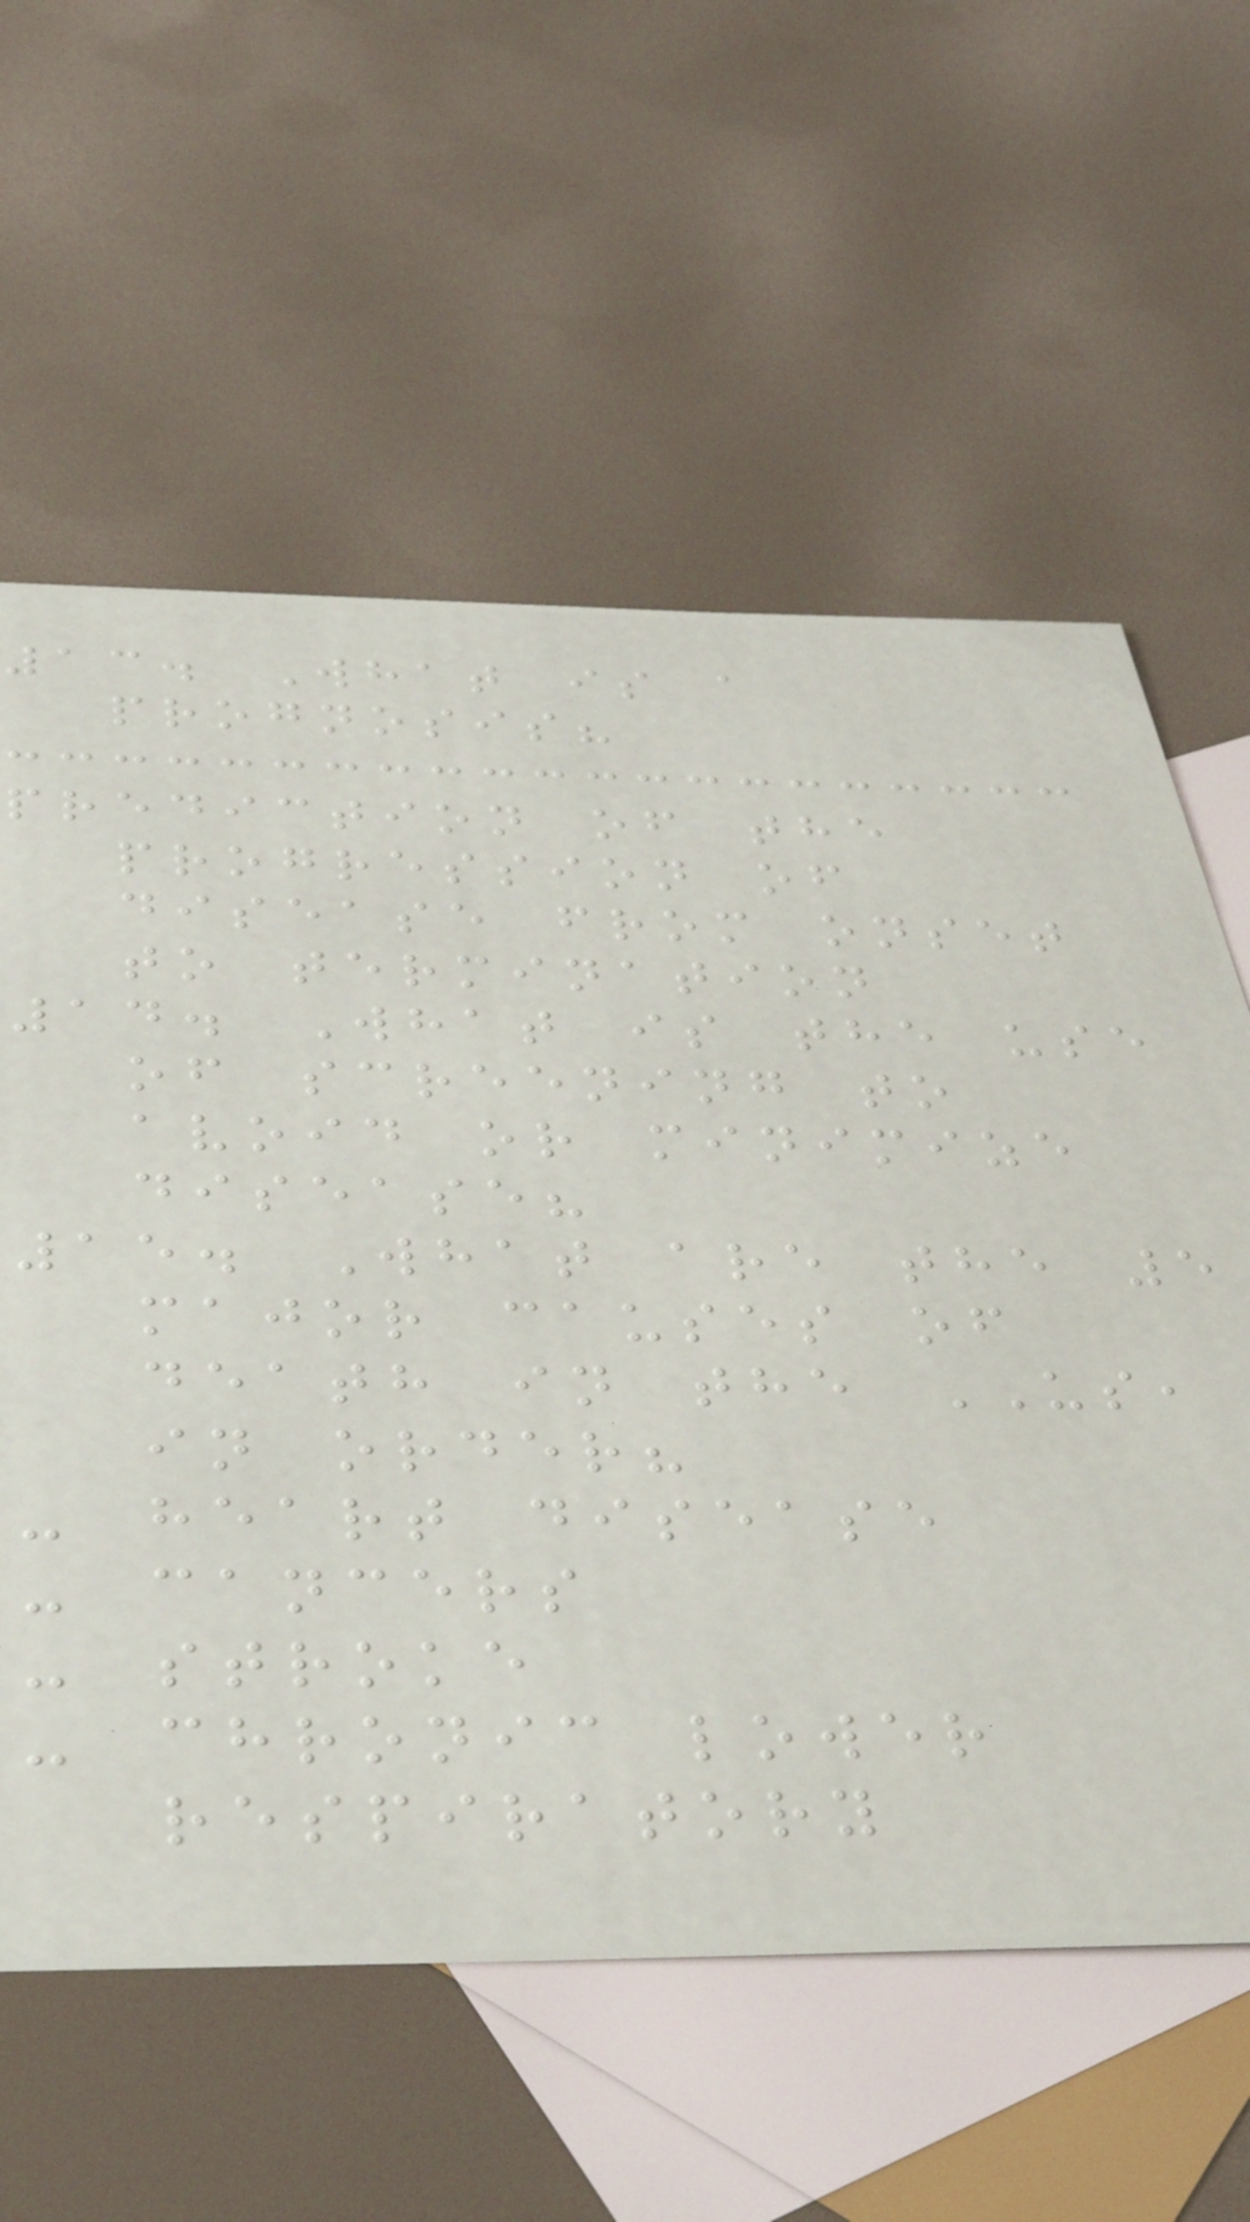13. What is a
prognosis?
prediction of the
progression of
disease from onset
to termination
14. What is the use
of screening to
avoid or minimize
disease?
15. What are the 5
major causes of
death in the US,
in order?
- heart disease
- cancers
- stroke
- chronic lower
respiratory
